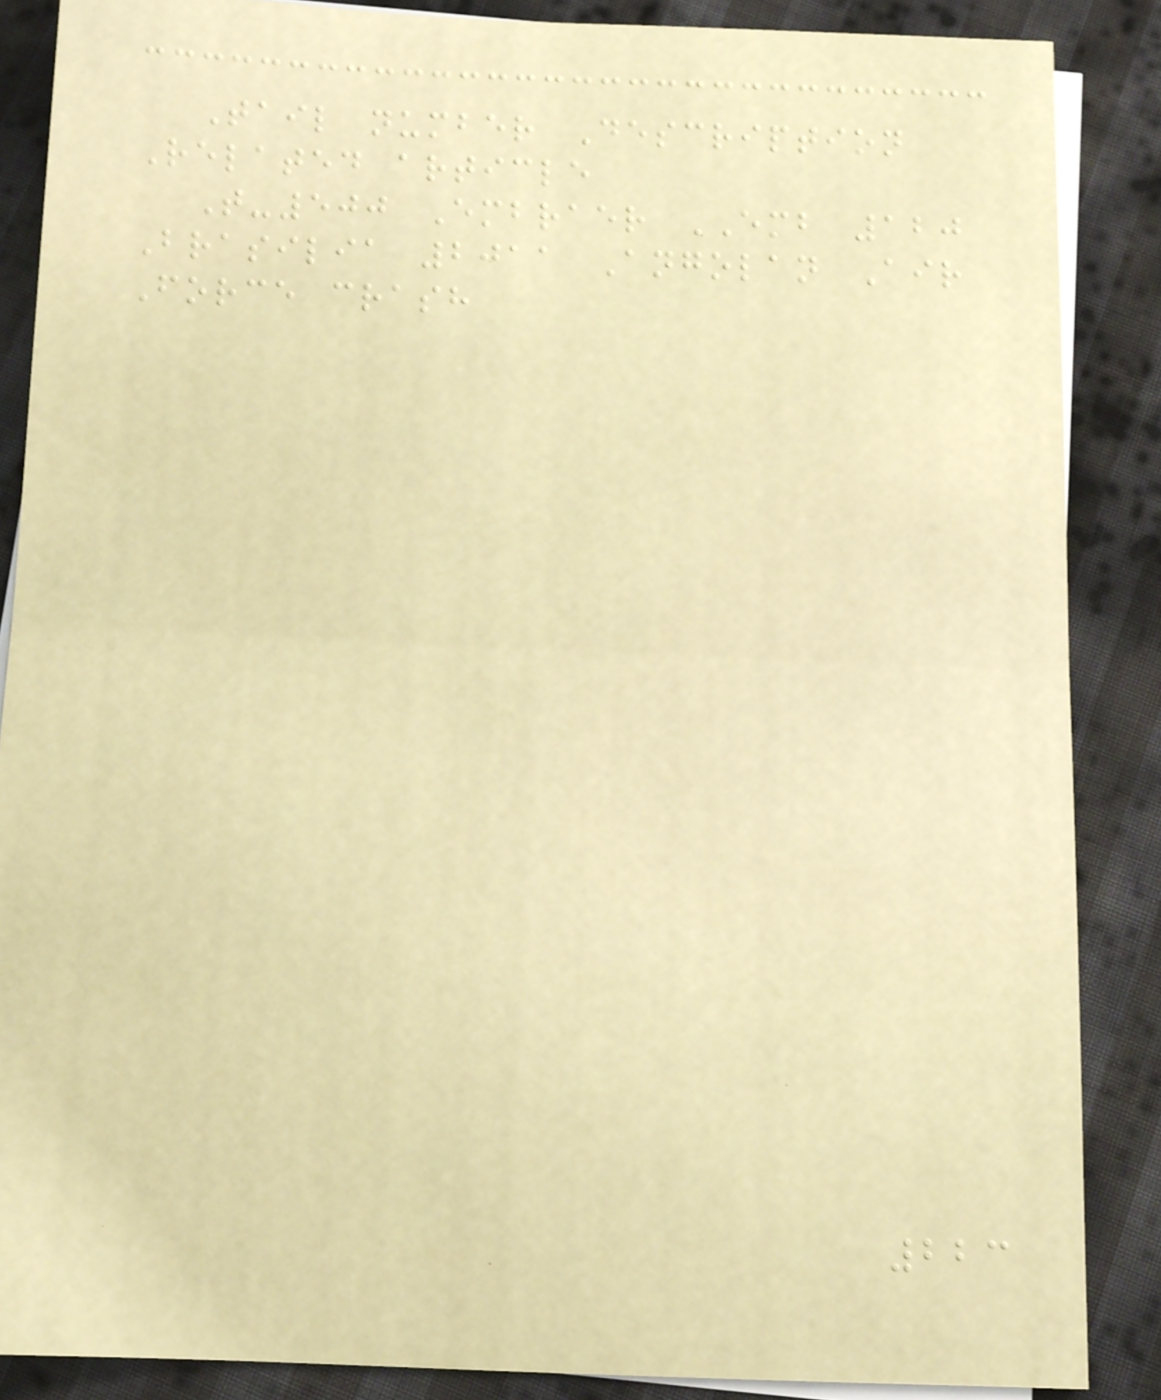Tail number Description
Related article
T-500 Embraer EMB 120
Brasilia 2011 Angolan Air
Force crash
223
